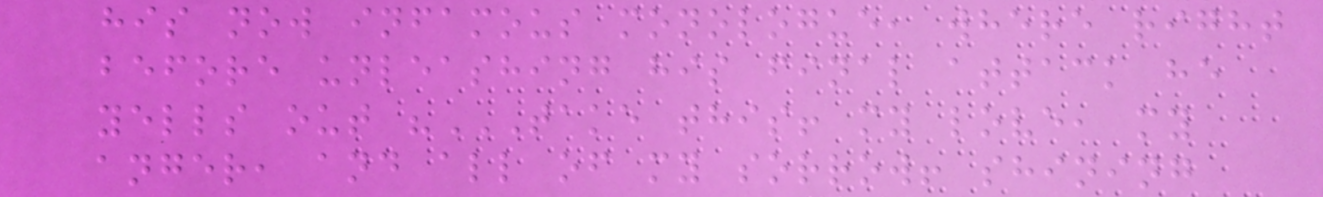his now infamous monologue, where right
before unleashing his final attack he
yells out "TAKE THIS! MY LOVE, MY
ANGER, AND ALL OF MY SORROW! SHINING
